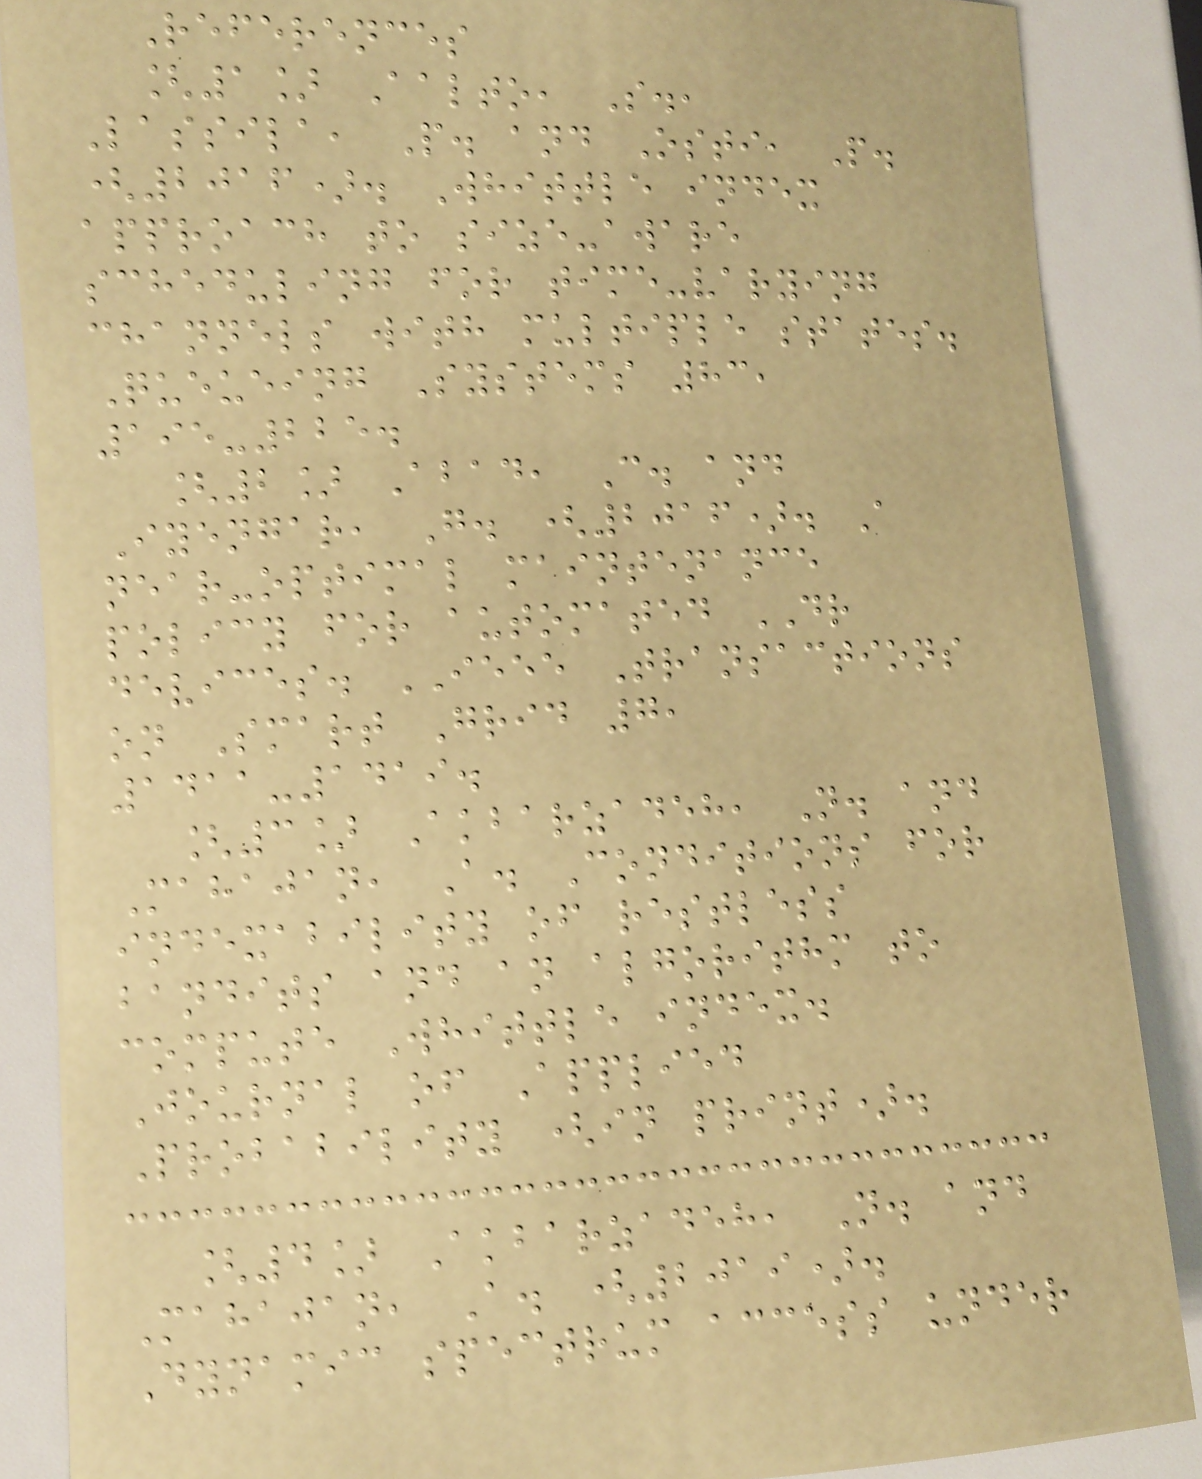References
[1] Aalto, S.,
Lassila, P. and Osti, P.
(2016). Whittle index
approach to size-aware
scheduling for time-varying
channels with multiple states.
Queueing Systems 83,
195-225.
[2] Abad, C. and
Iyengar, G. (2016). A
near-optimal maintenance
policy for automated DR
devices. IEEE Transactions
on Smart Grid 7,
1411-1419.
[3] Akbarzadeh, N. and
Mahajan, A. Conditions for
indexability of restless
bandits and an algorithm to
compute Whittle index.
Journal of Applied
Probability (in print).
[4] Akbarzadeh, N. and
Mahajan, A. (2019).
Dynamic spectrum access under
